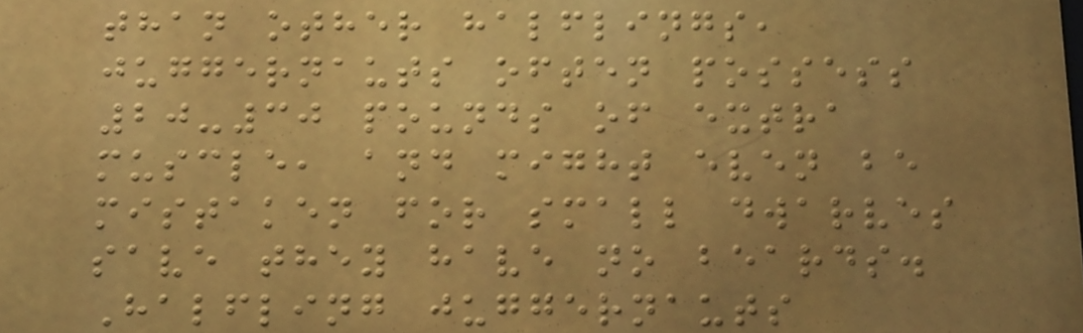than other halflings,
juggernauts often possess
20-30 pounds of extra
muscle, and might even be
mistaken for small dwarves
save they have no beards.
Halfling juggernauts
